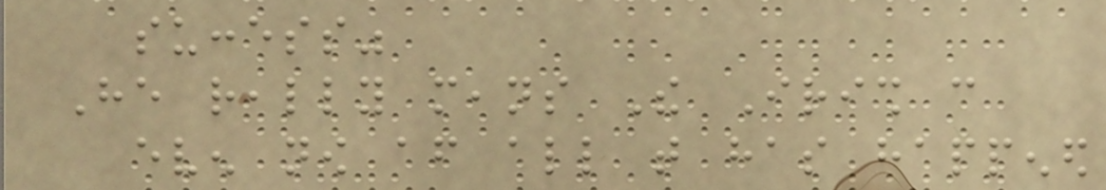success"
He really means The Irish can
even now after all that has happened
